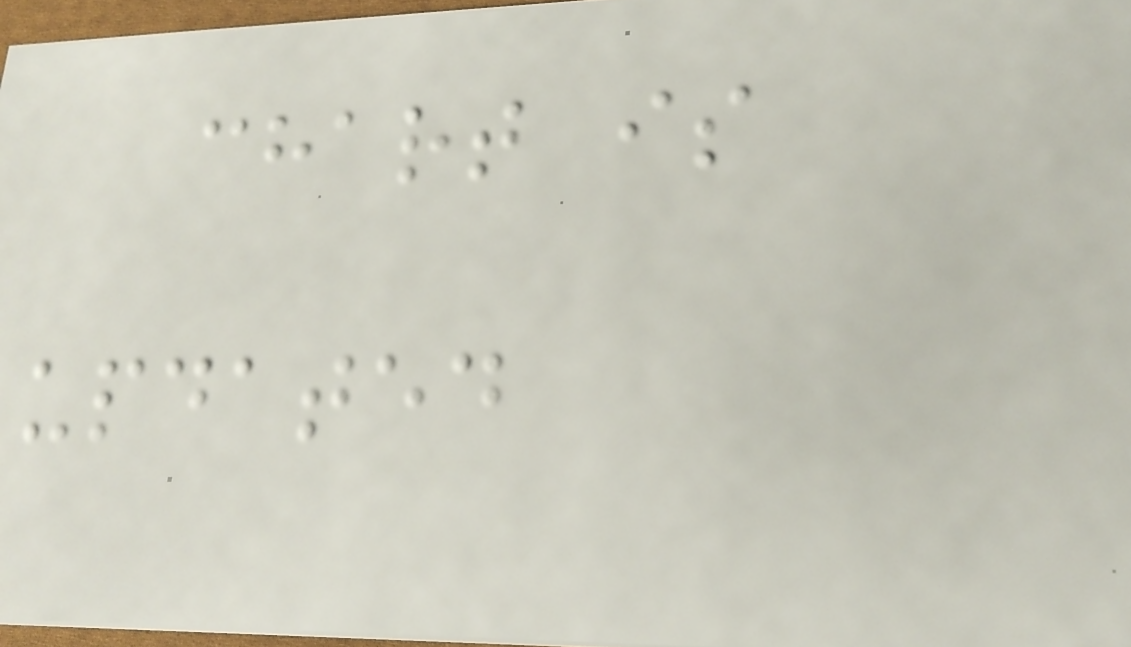chart is
updated
